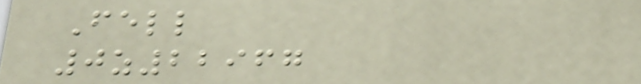Fell
0z22967
